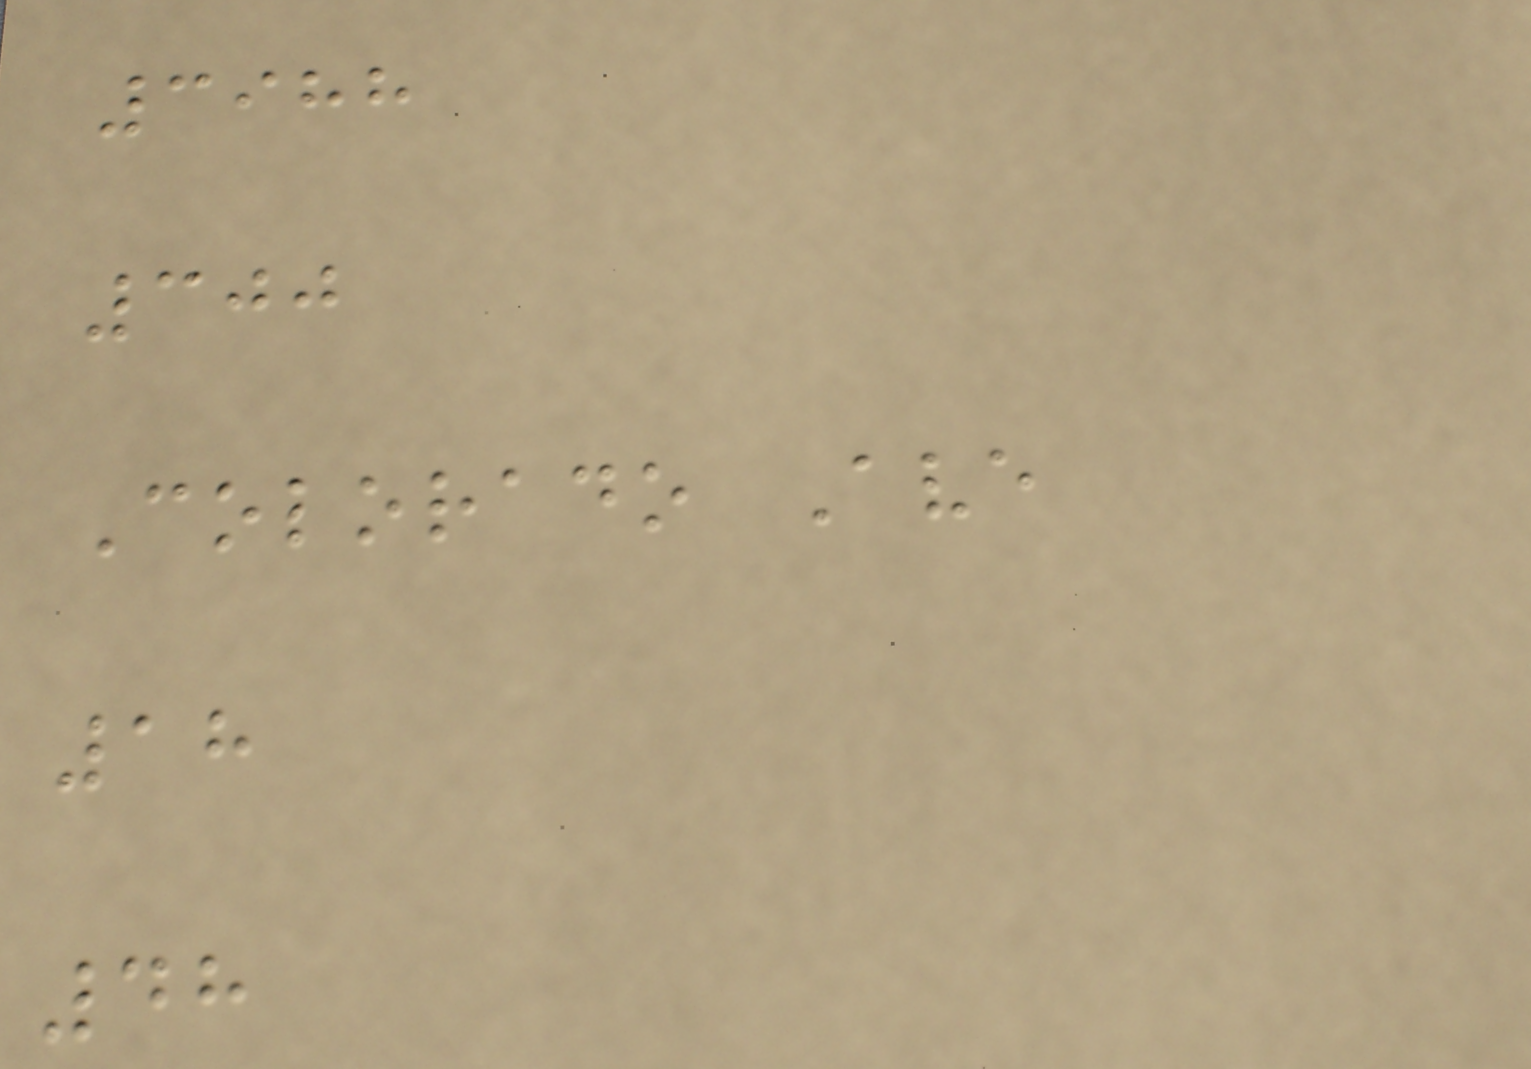3988
300
Colorado Ave
18
48
